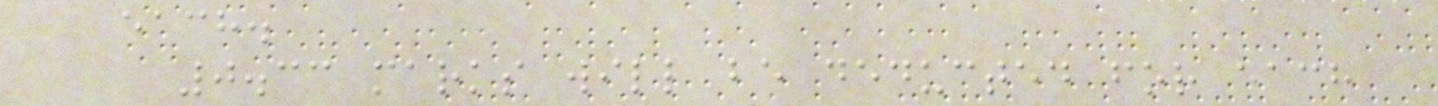each.
0.33 marks will be deducted for each
